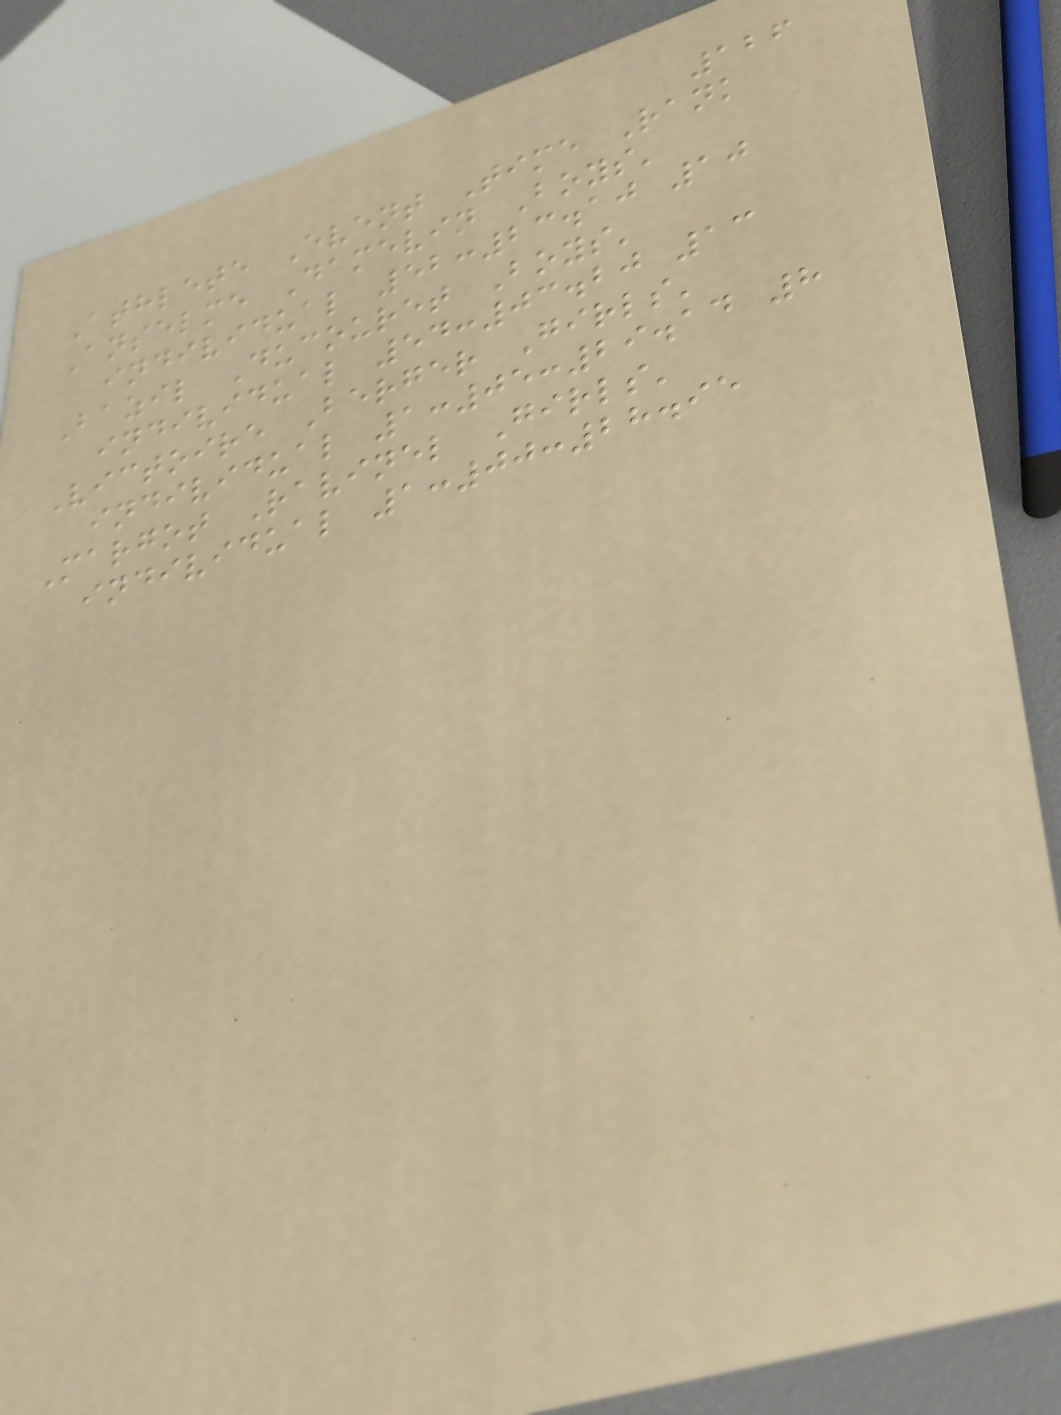126
Athlete Event Time Rank
Anselme Damevin Boys'
individual 52:23.10 10
Bazil Ducouret Boys'
individual 54:03.20 13
Victoire Berger Girls'
individual 1:05:29.14 8
Margot Ravinel Girls'
individual 1:00:28.95
